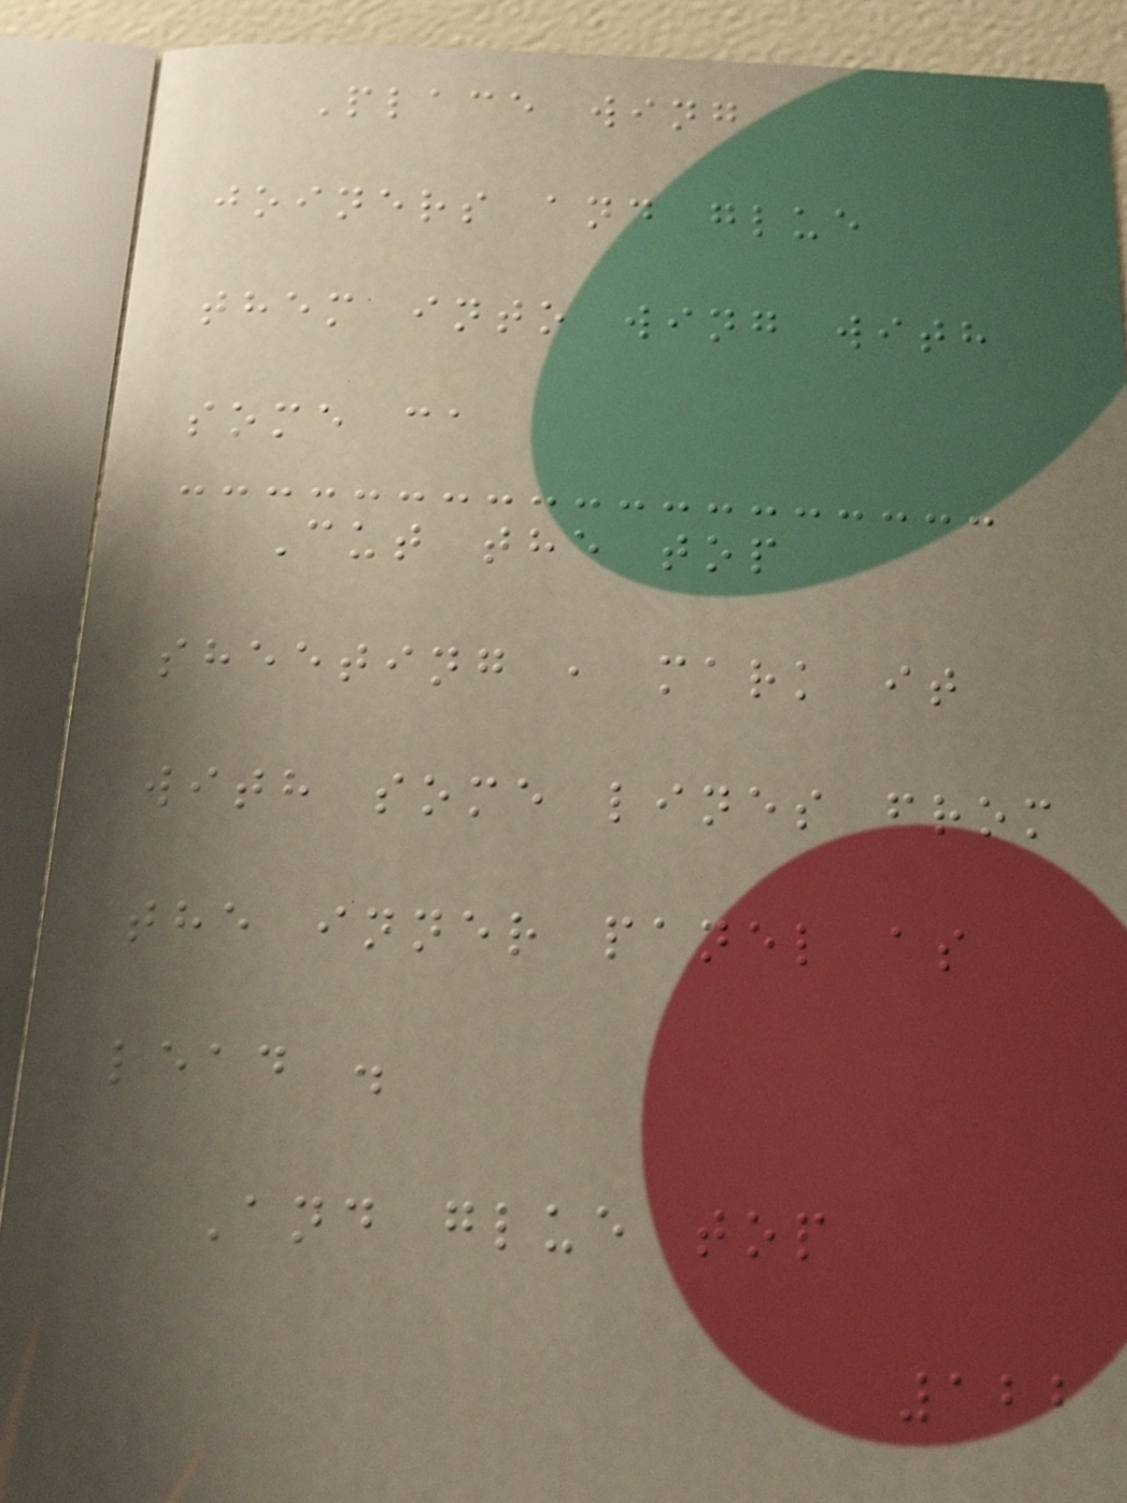Place wing
joiners and glue
them into wing with
some ca
Cut the top
sheeting , mark it
with some lines from
the inner panel as
lead .
And glue top
122
